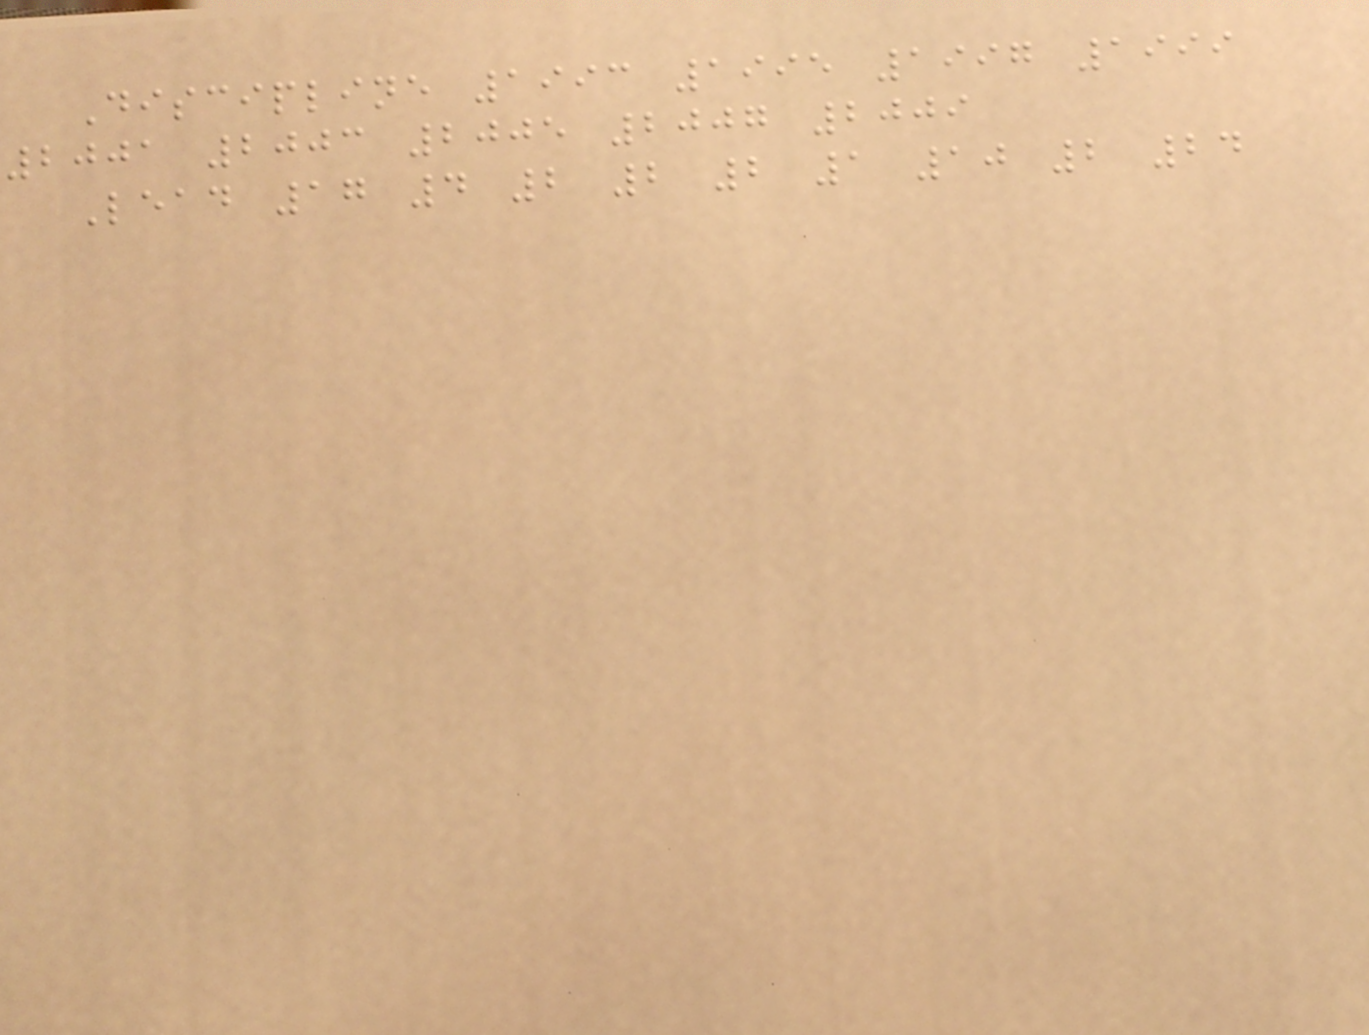Discipline 1993 1995 1997 1999
2001 2003 2005 2007 2009
Lead 17 4 2 2 2 1 10 2 24
